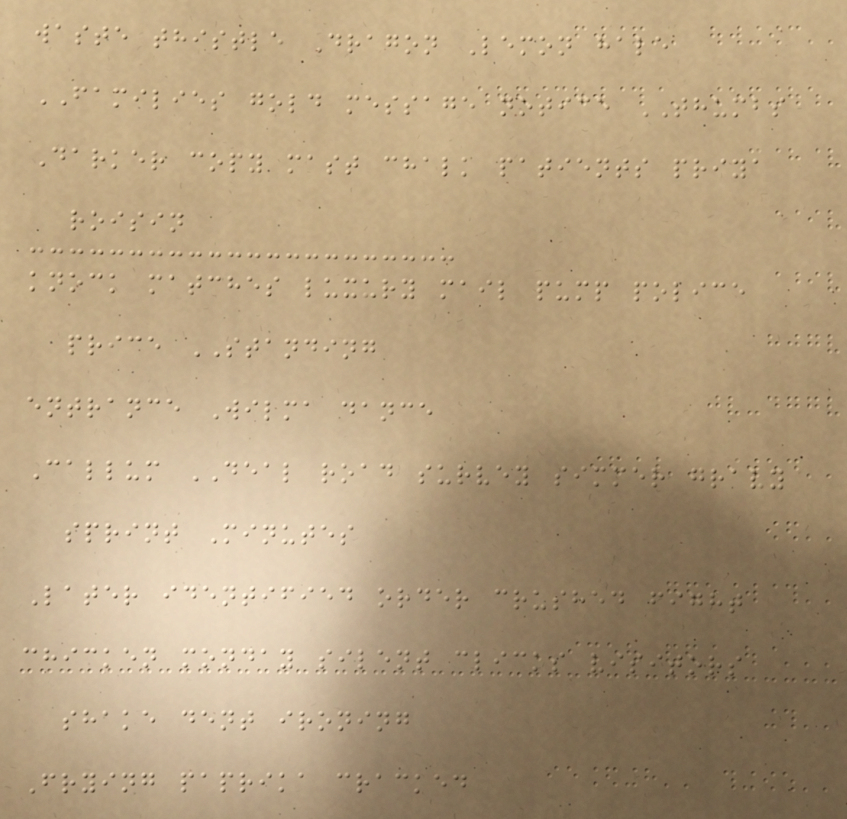waste thistle Dragon Lemon hale
FAMILIES gold message notice THUMBS
Darker copy mast chalk patients priya
roisin
knock matches luxury mail pump police
price STANDING
entrance Wilma dance
Callum DEAL road survey simmer gravy
sprint Minutes
Later identified order crushed fight
chicken monday silent clicks visitors
shake dent ironing
Frying paprika cracked
